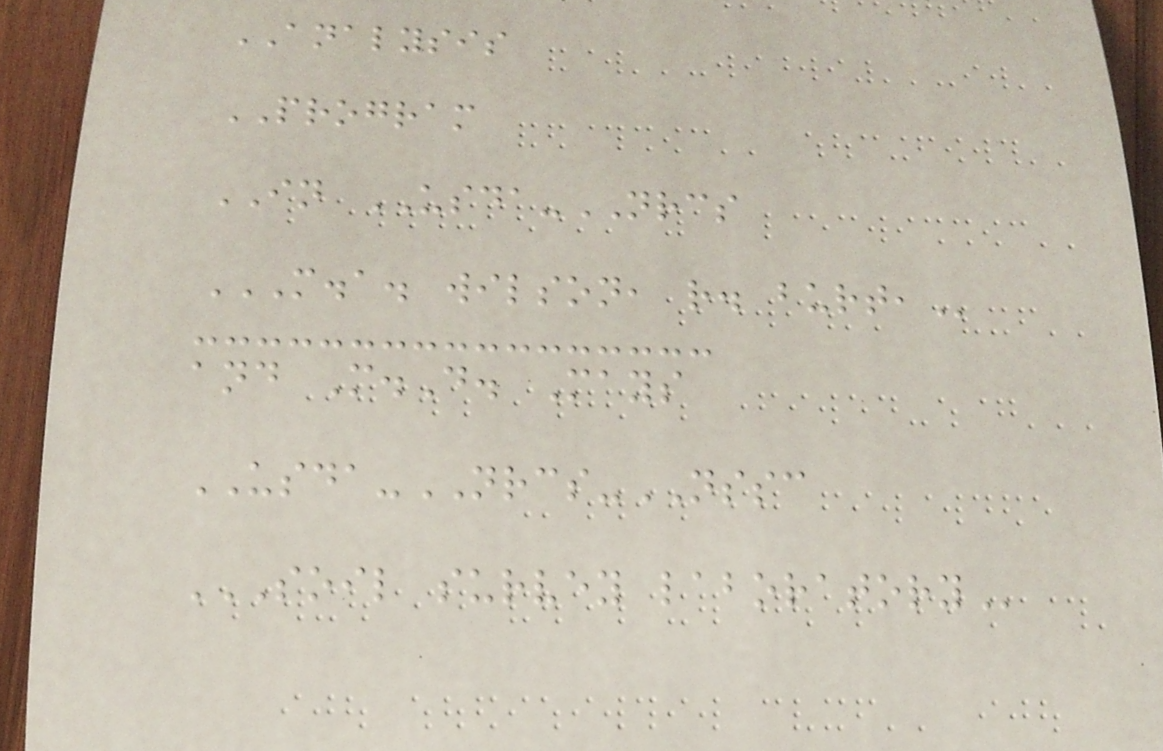ANALYSIS
PROGRAM
IN USDA-NRCS
M.A. WILSON, R. BURT,
and M.D. Mays
USDA-NRCS-NSSC
SOIL SURVEY LABORATORY
